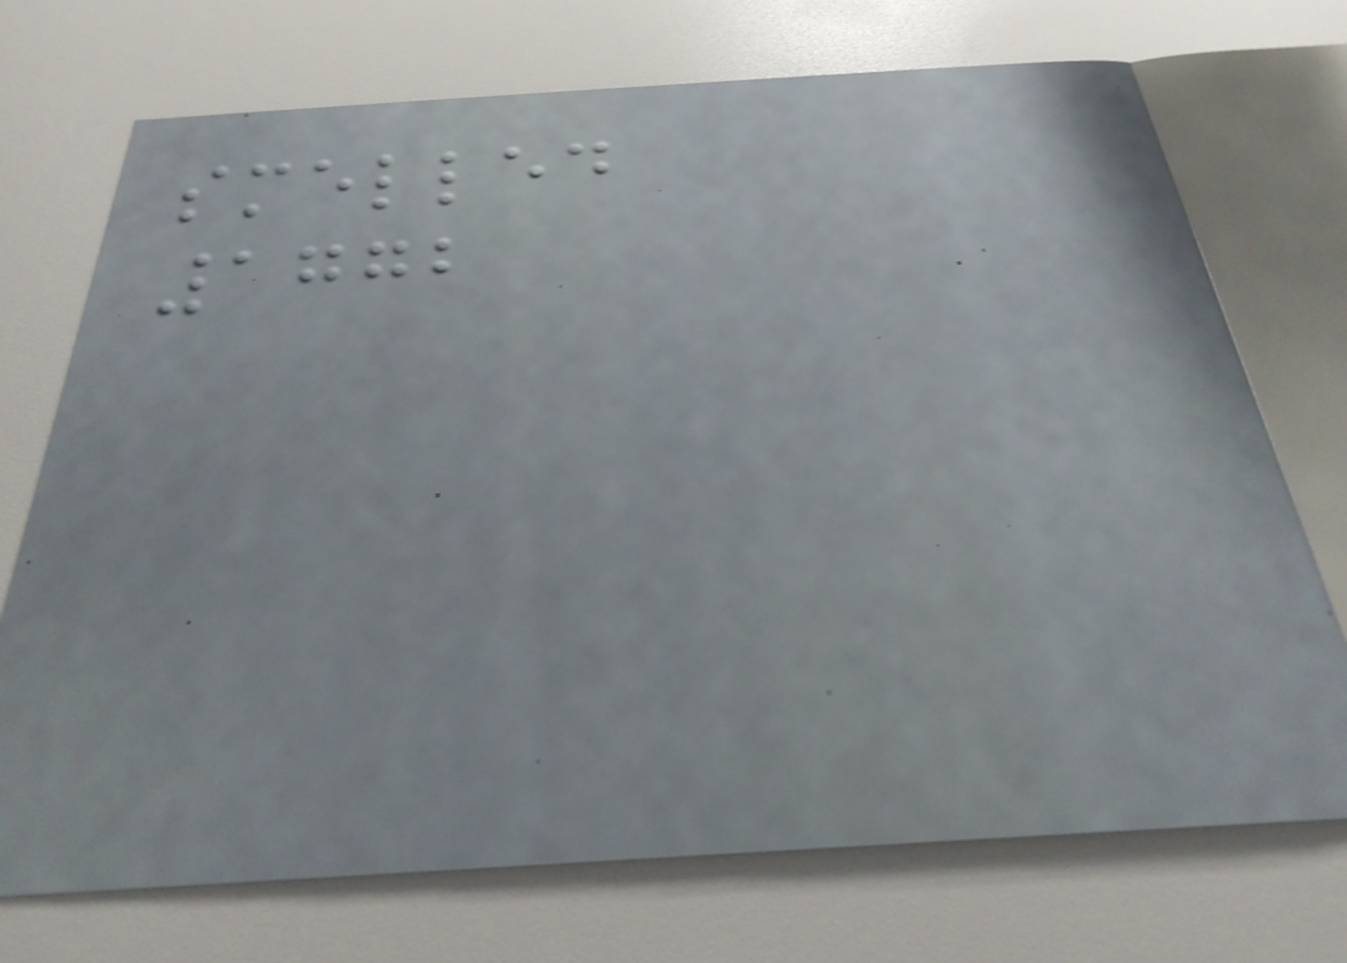smelled
1772
